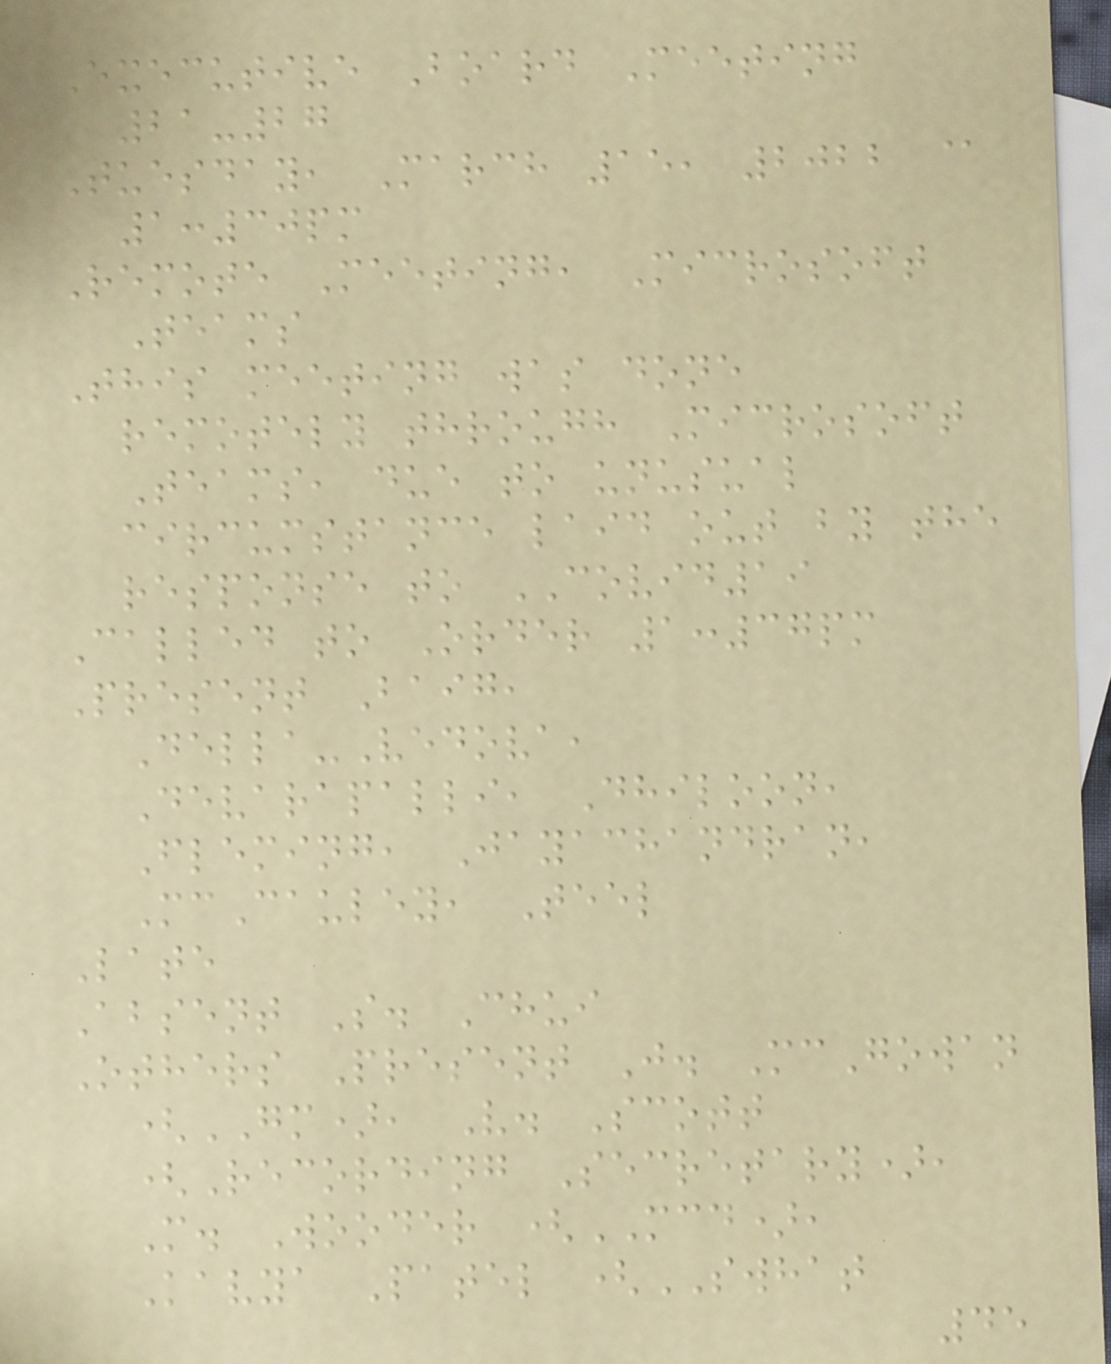Executive Board Meeting
21-27
Tuesday, March 15, 2022 @
1:30pm
Remote Meeting, Microsoft
Teams
This meeting was done
remotely through Microsoft
Teams, due to unusual
circumstance laid out by the
response to COVID19
Called to Order 1:37pm
Present Baig,
Della-Vedova,
Devarapalli, Dhiloon,
Fleming, Jayachandran,
McCauley, Teel
Late
Absent S. Chui
Others Present J. McGowan
(GM), V. Scott
(Recording Secretary),
M. Wooder (MCD),
Kavya Patel (SWHAT
45
